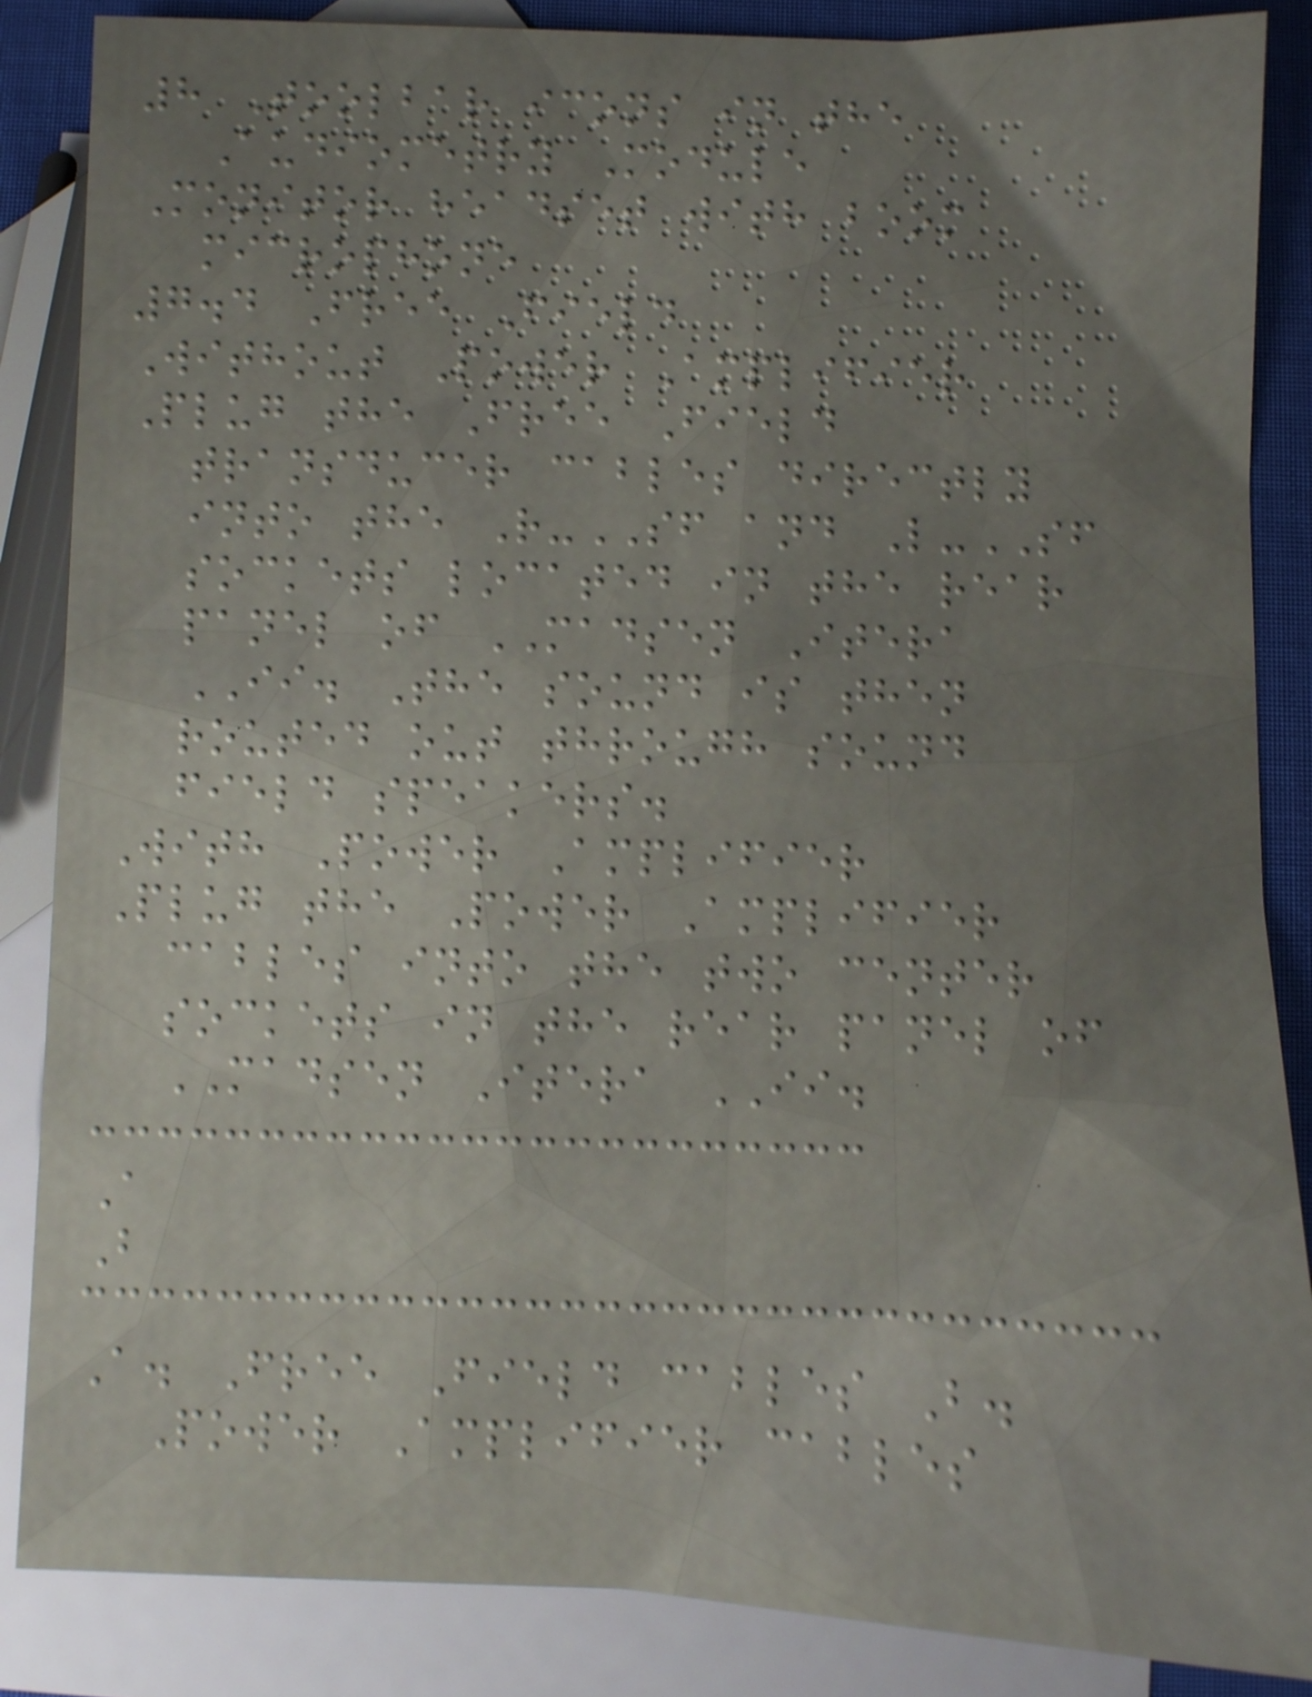8 Toolbar icons in the
Audiometry Module
Monitor headset with boom
microphone
7.4 Free Field
Without Power Amplifier
Plug the Free Field
transducer cables directly
into the R-SF and L-SF
sockets located in the rear
panel of MADSEN Itera
II. The sound is then
routed out through sound
field speakers.
With Power Amplifier
Plug the Power Amplifier
cables into the two center
sockets in the rear panel of
MADSEN Itera II.
A
B
A. Free Field cables B.
Power Amplifier cables
